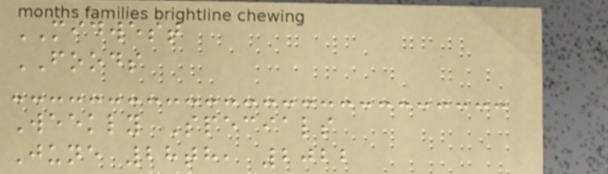MIDWEST
FOODS
Weekly Specials
June 28th, 2022
